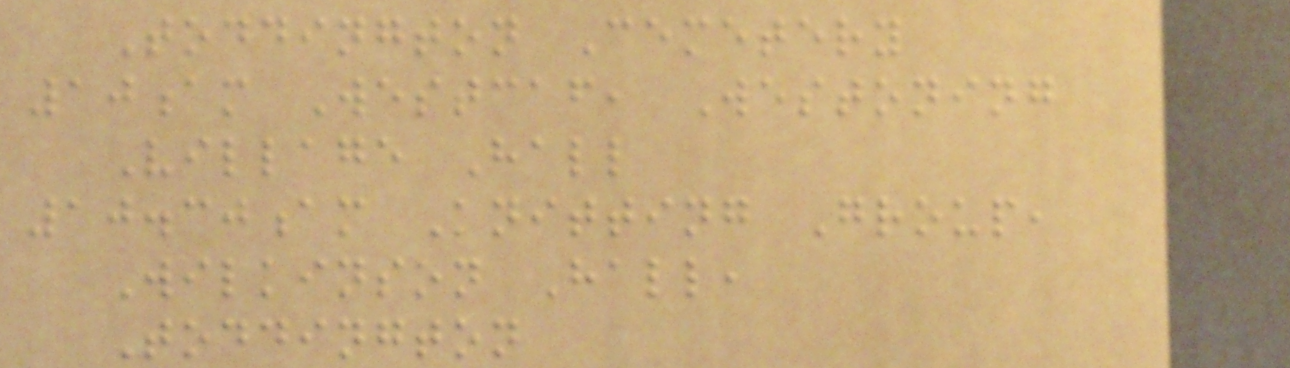Toddington Cemetery
10am Westcaf, Westoning
Village Hall
10.30am Knitting Group,
Wilkinson Hall,
Toddington
